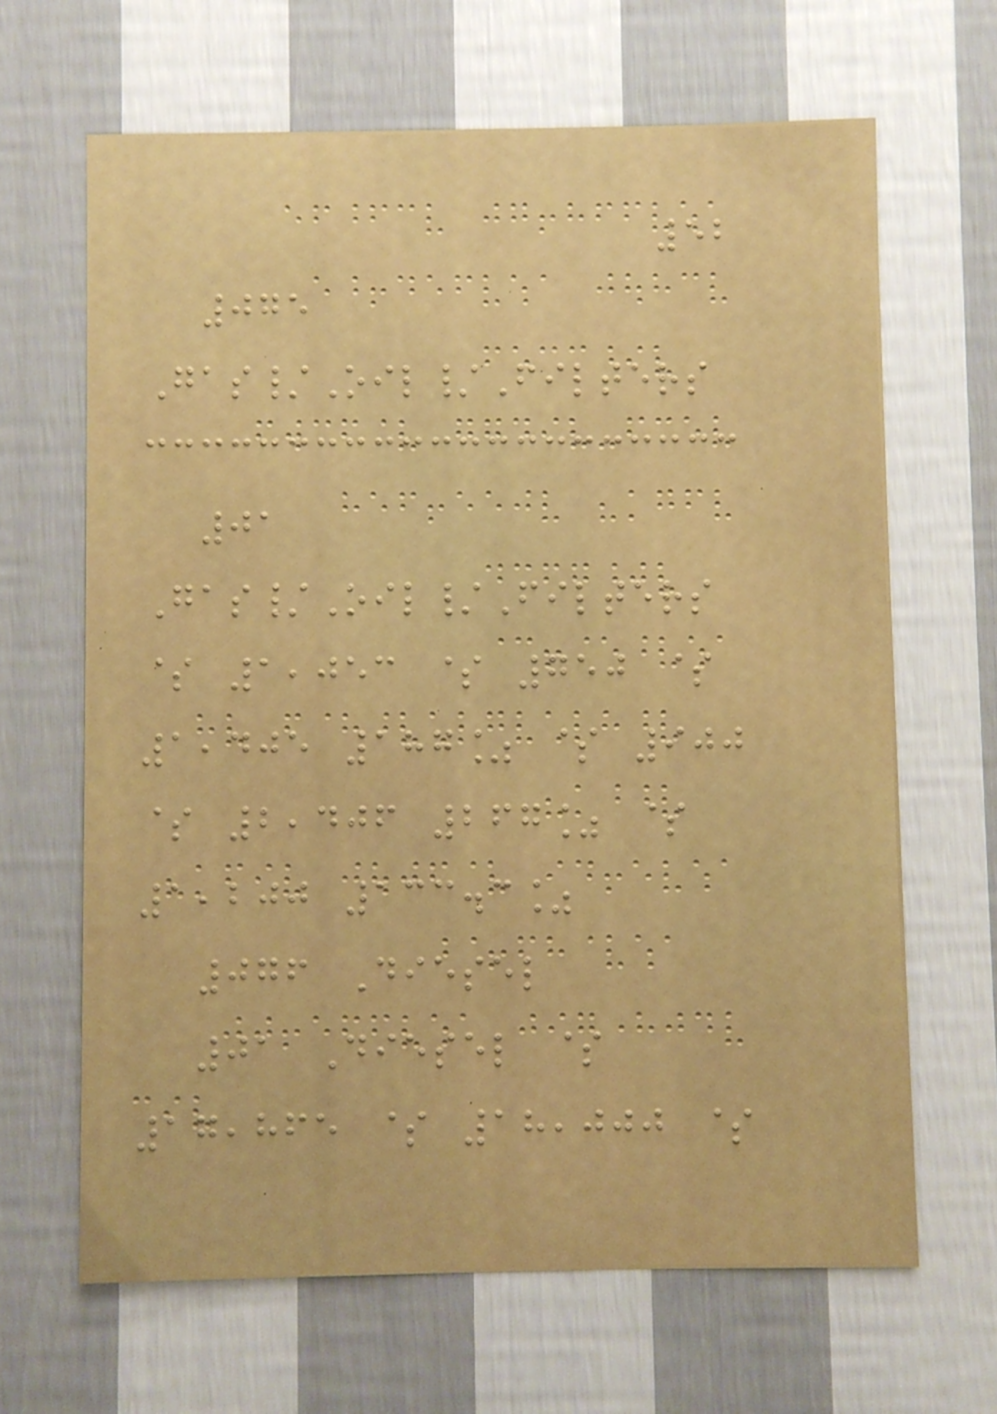52
075
Gas/Oil/Filters
01
Gas/Oil/Filters
$ 1,053 $ 750 $
1,405 187% $ 900
$ 2,406 267% $
1,200 133.3%
076 Diesel
01 Diesel $
17,865 $ 18,000 $
